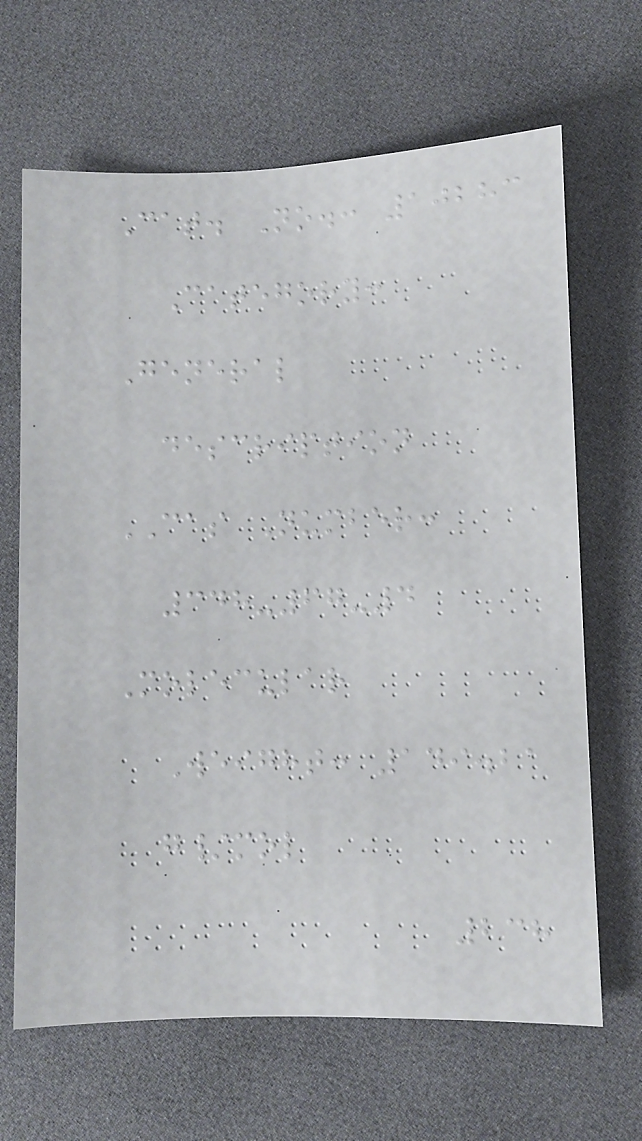Cat. No.: 10283
Category:
General
description
CAS Number:
348-67-4
Molecular
Weight: 149.21
g/mol
238
